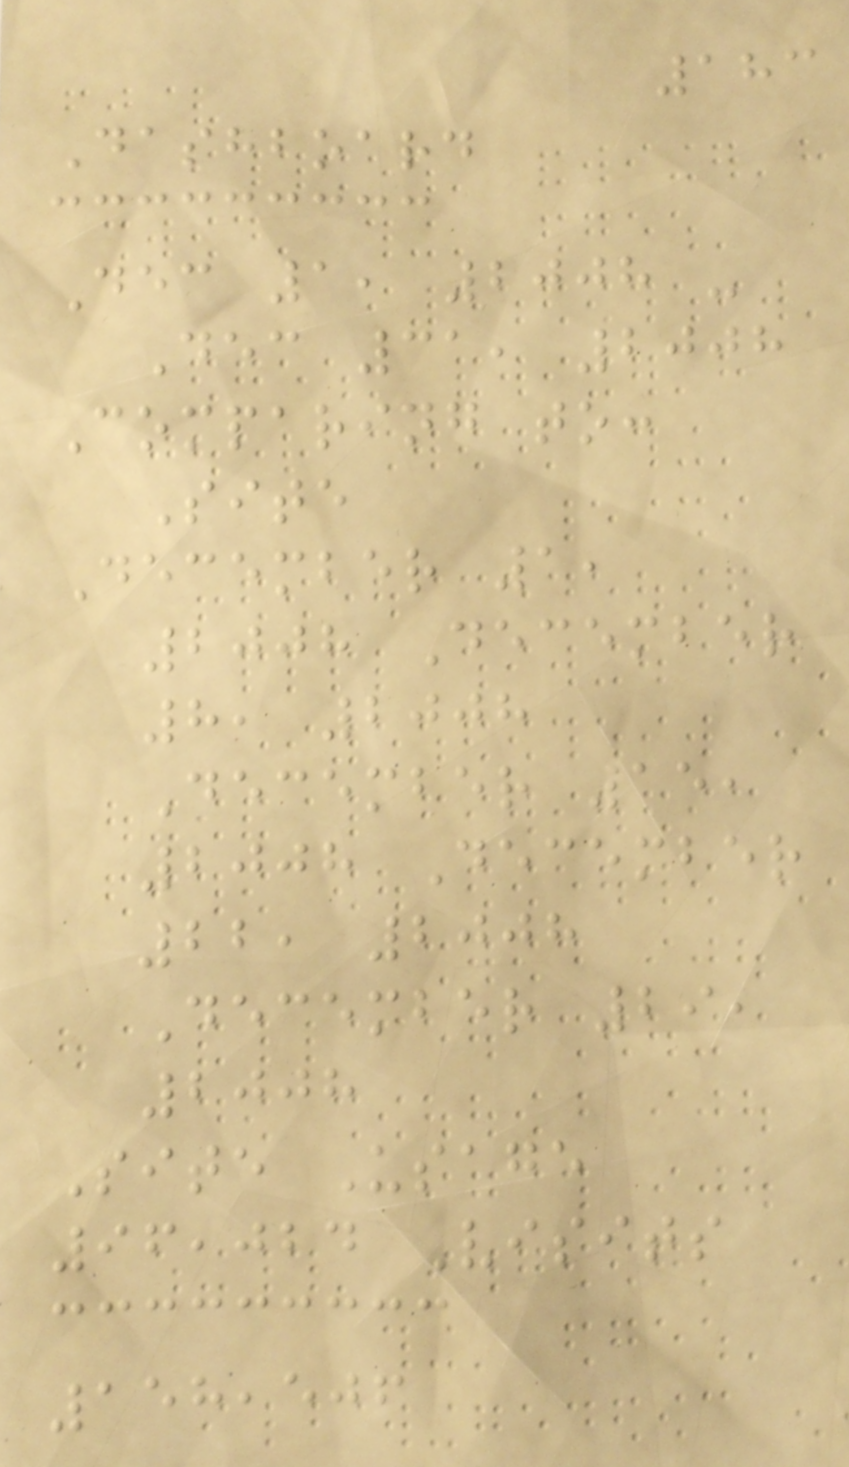183
Dashboard
Dec 1, 2008 -
Dec 31, 2008
Comparing to:
Site
December 1,
2008 December
8, 2008
December 15,
2008 December
22, 2008
December 29,
2008
Site Usage
96,024 Visits
158,506
